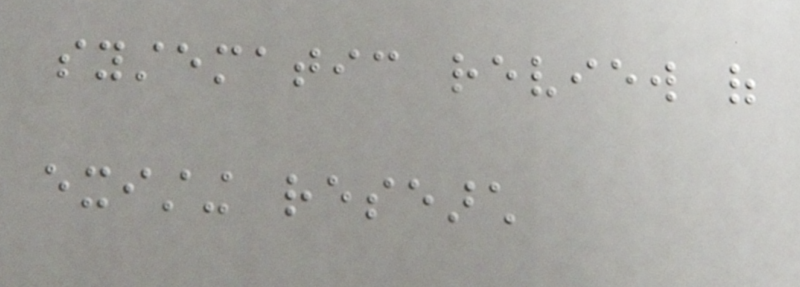systematic review of
existing research
